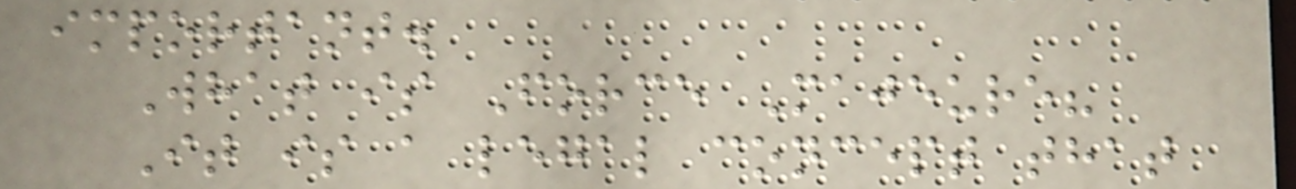important.
What is Force Majeure?
It is a legal concept that
